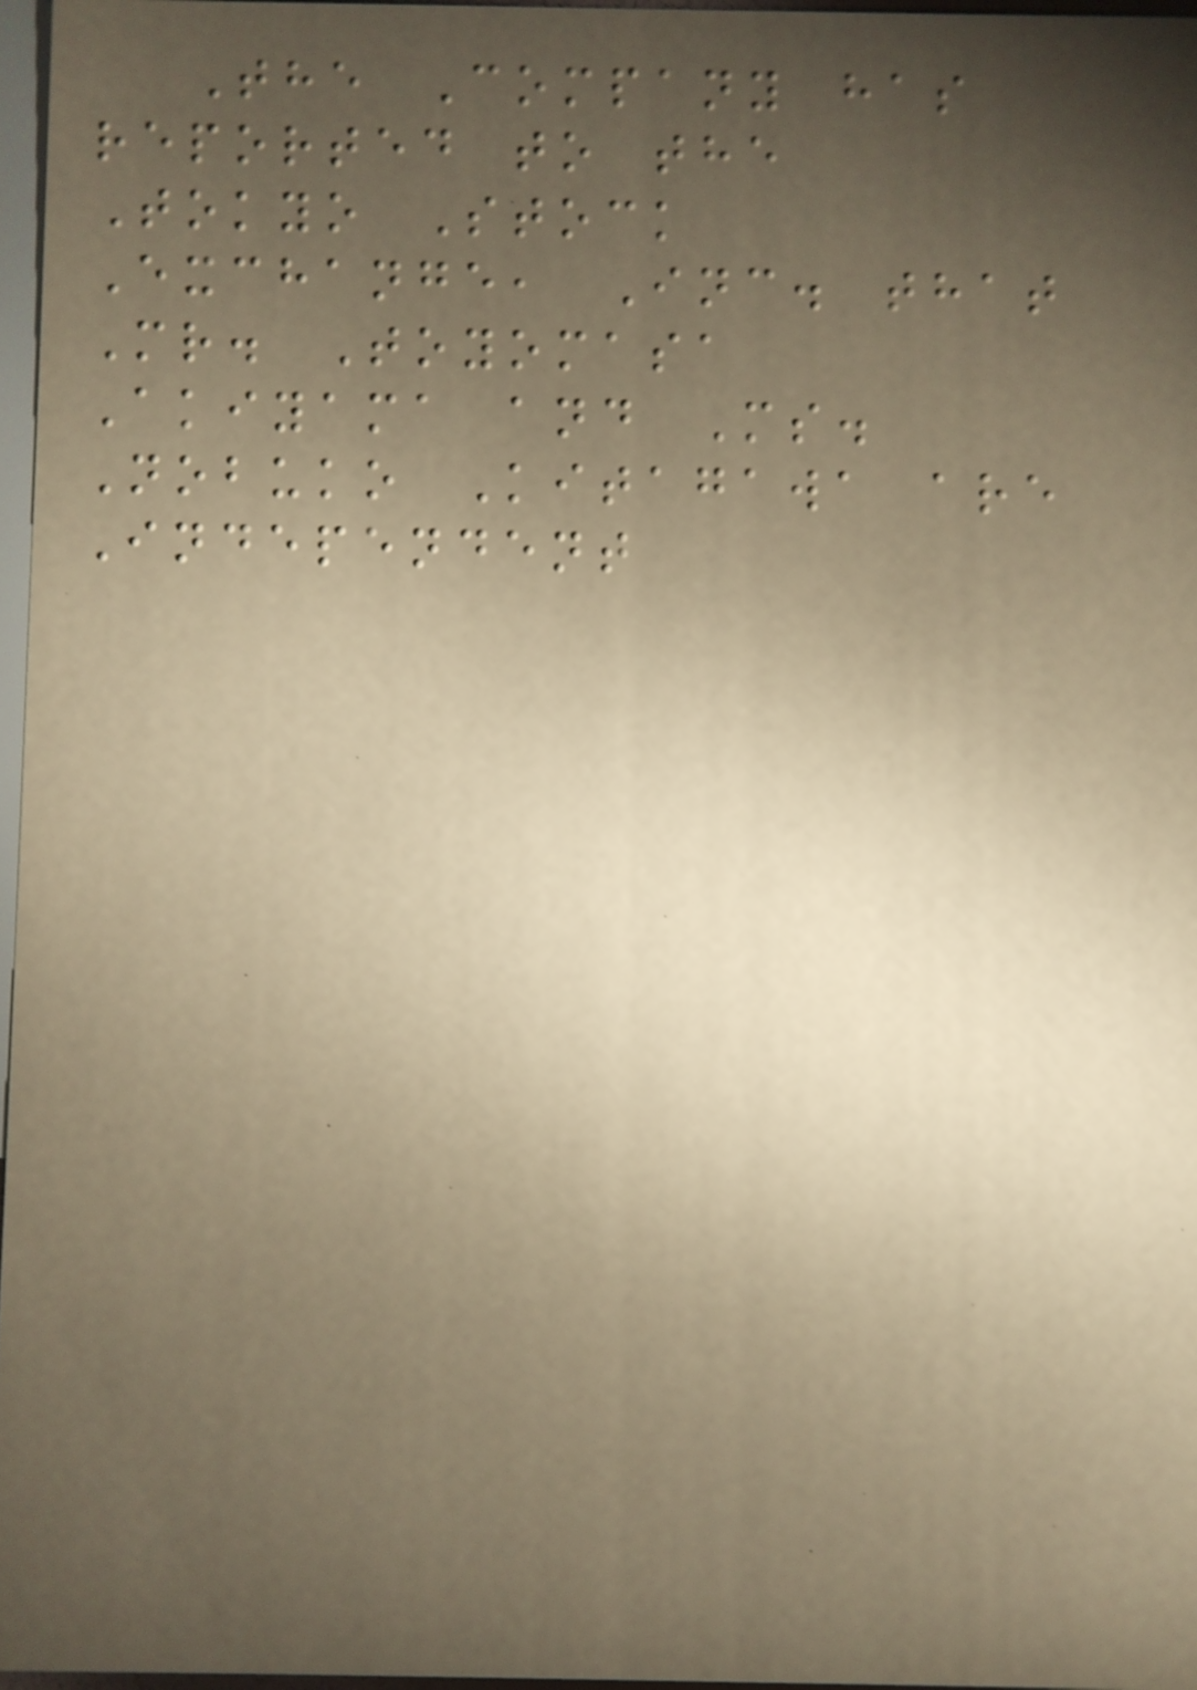The Company has
reported to the
Tokyo Stock
Exchange, Inc. that
Mr. Toyomasa
Akiyama and Ms.
Nobuko Kitagawa are
Independent
